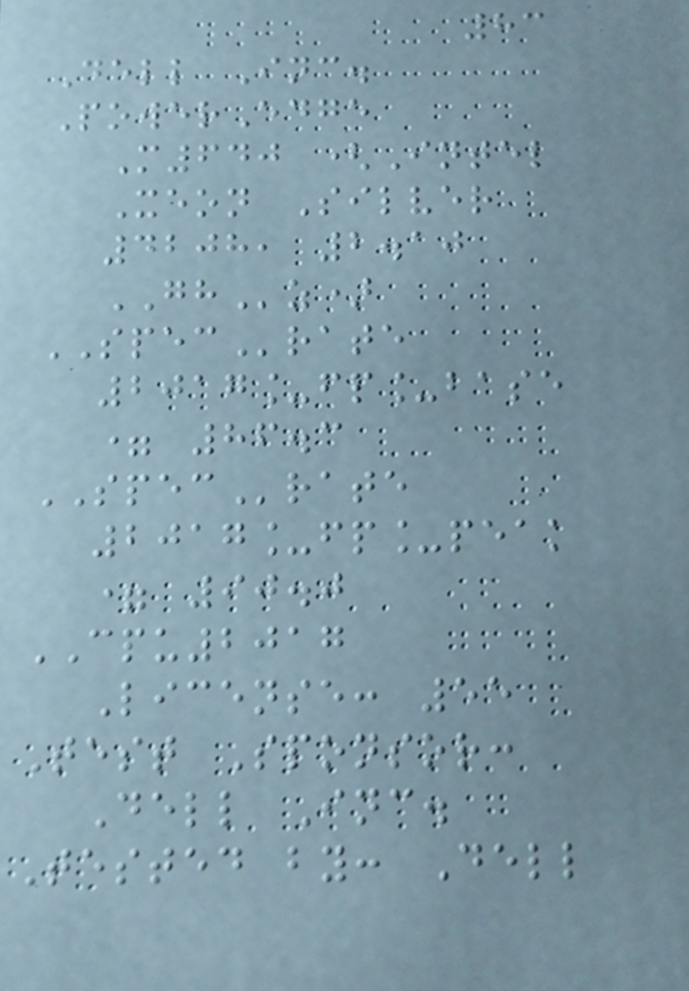83
Dell Inc.
PowerEdge
M640 (Intel
Xeon Silver
4208, 2.10
GHz)
SPECrate
2017_fp_base
= 86.3
SPECrate
2017_fp_peak
= 90.0
CPU2017
License: 55
Test Sponsor:
Dell Inc.
Tested by: Dell
